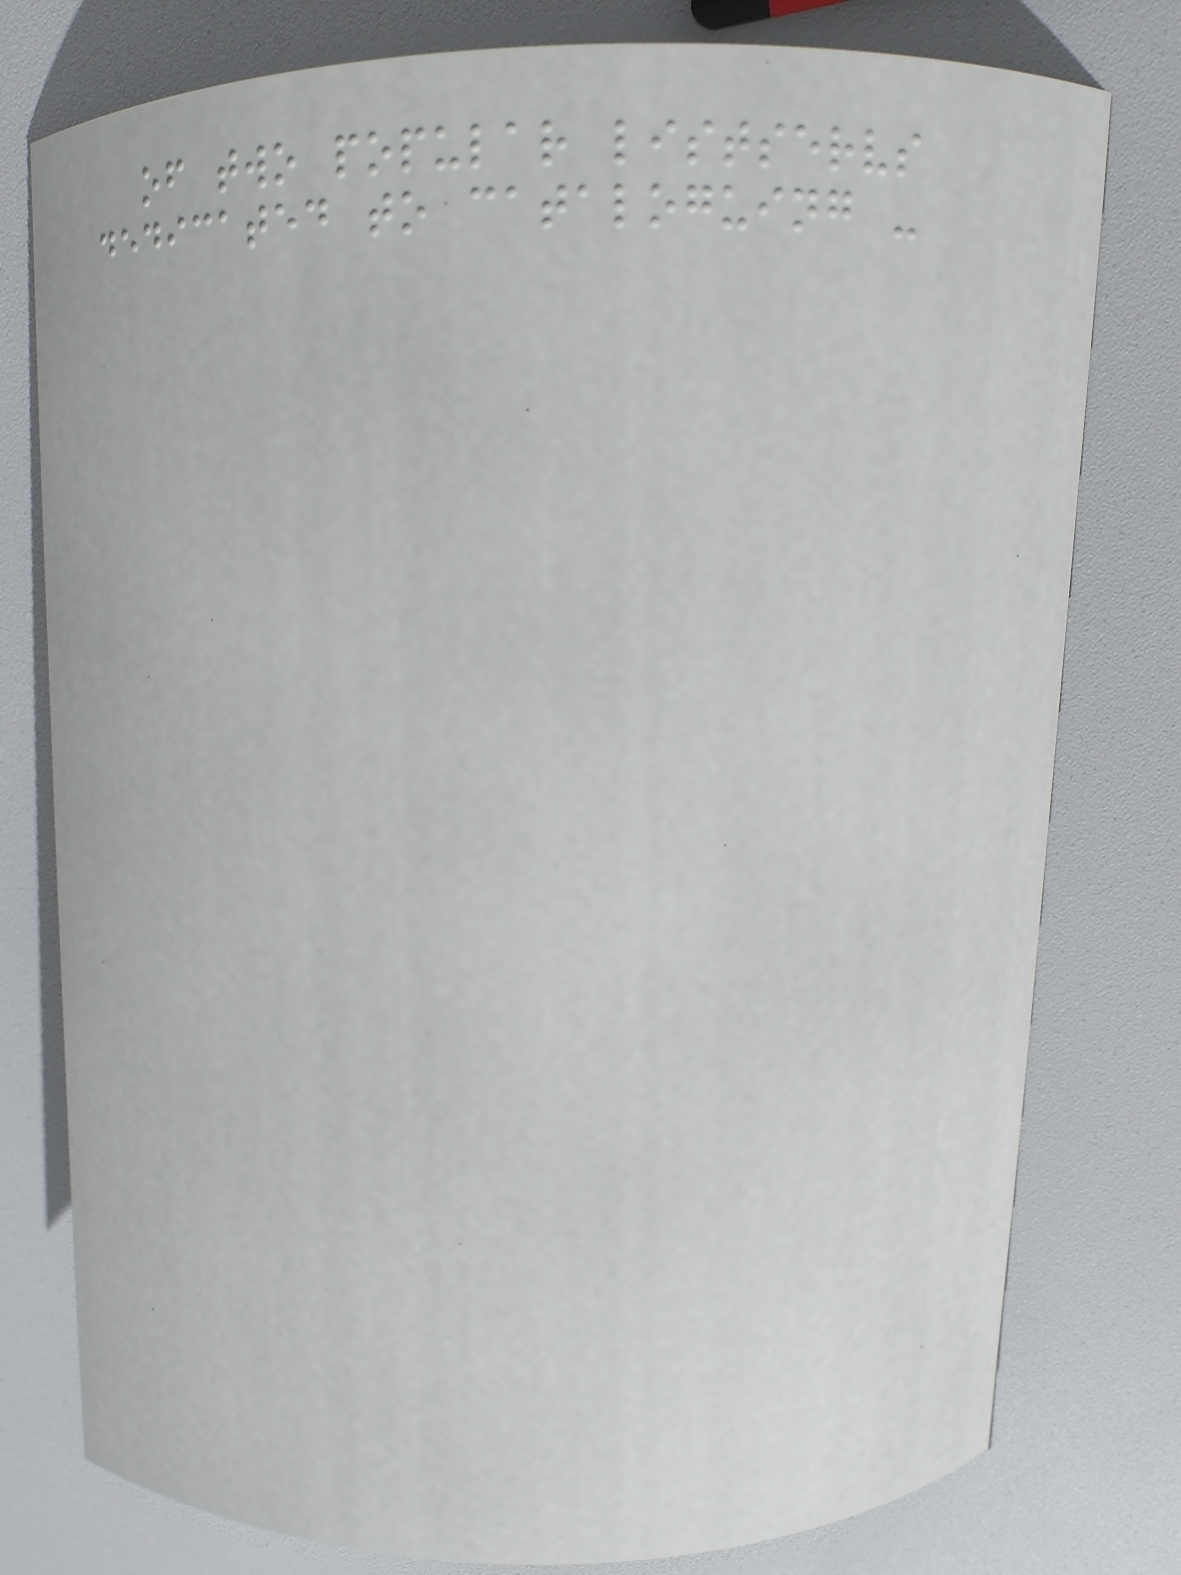of two popular listservs
dedicated to cataloguing -
